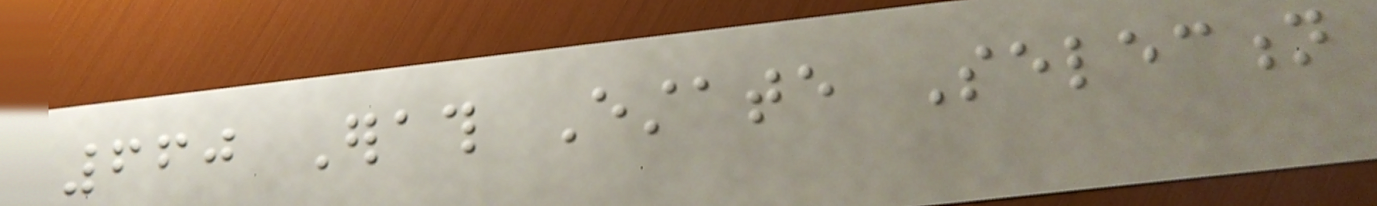660 Erath Estate Selection
